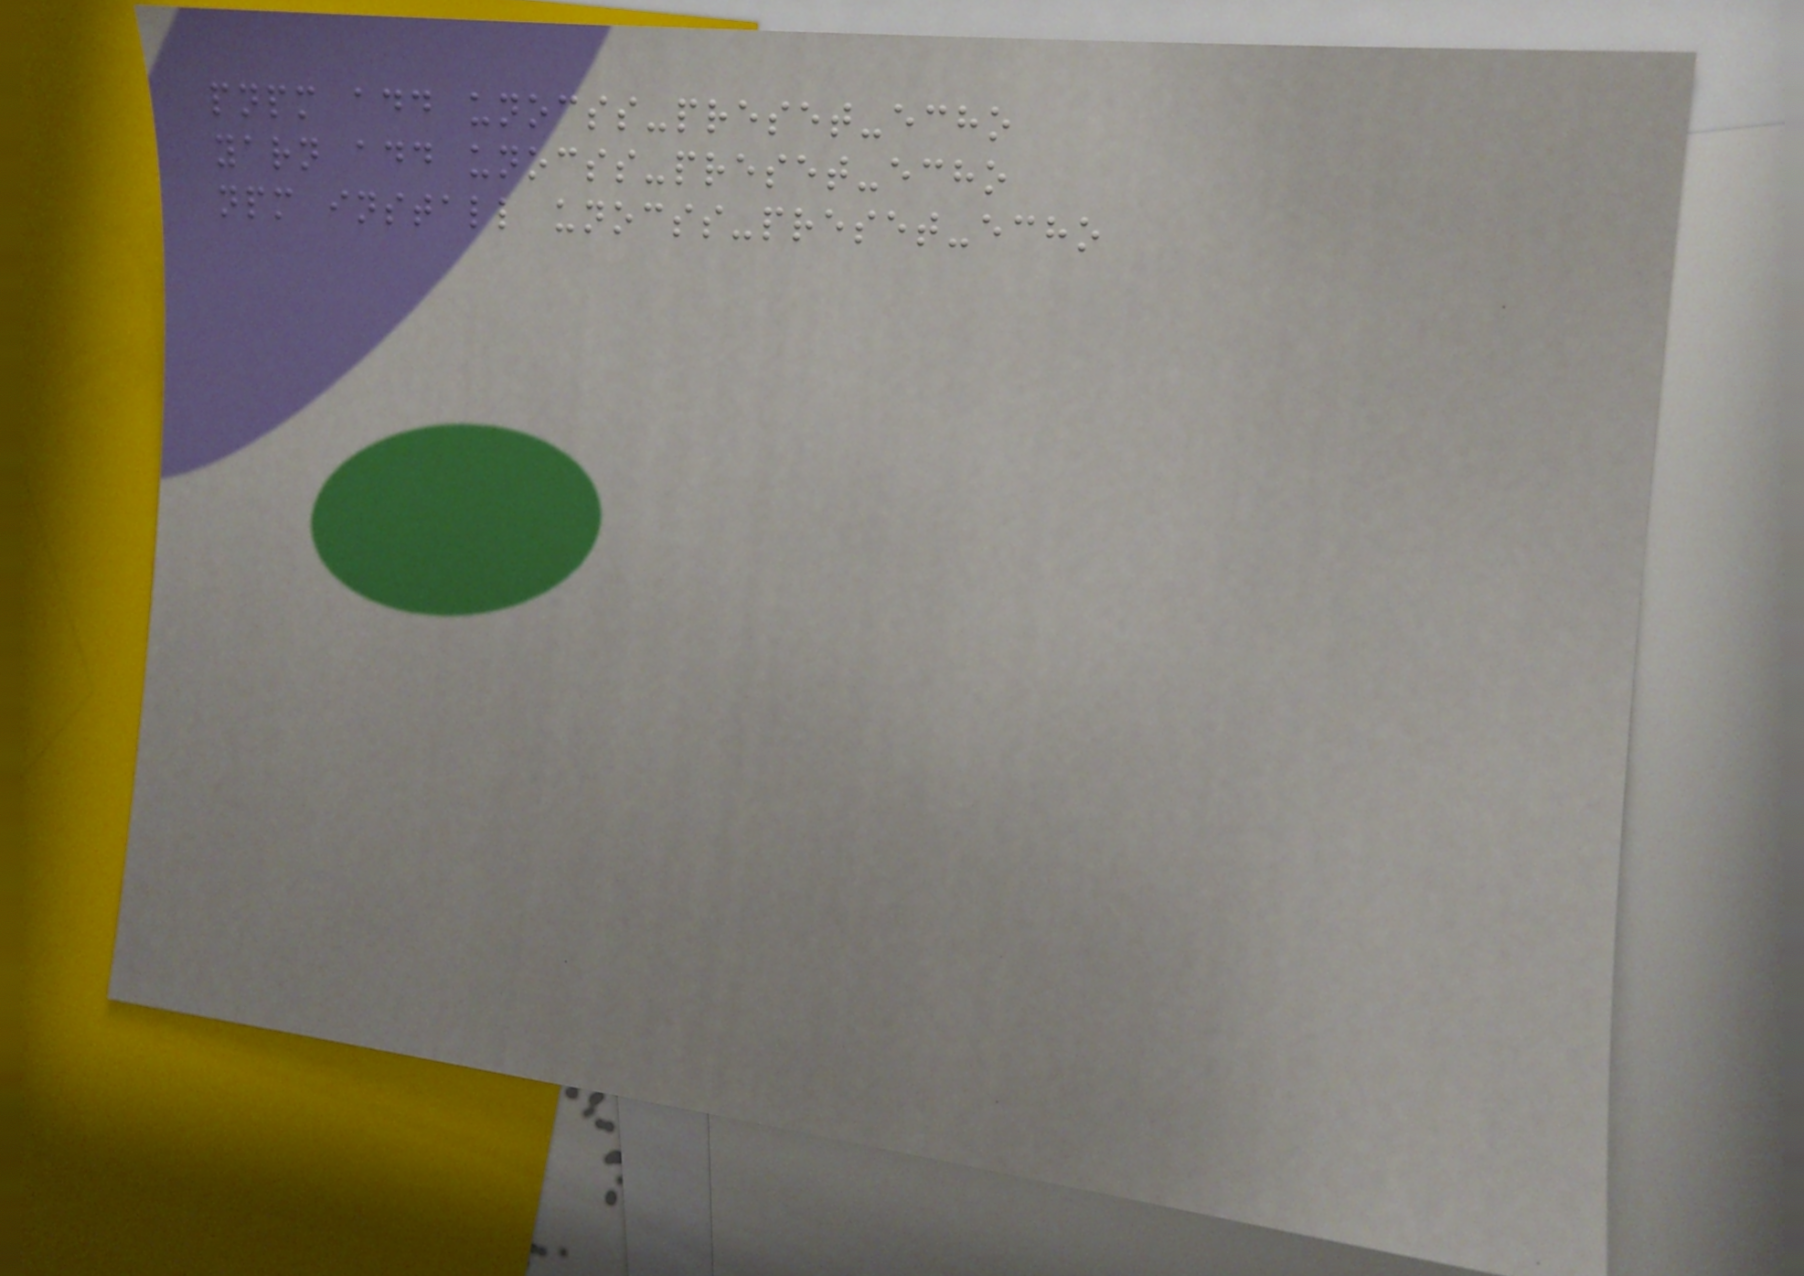pnpm add unocss-preset-echo
yarn add unocss-preset-echo
npm install unocss-preset-echo
